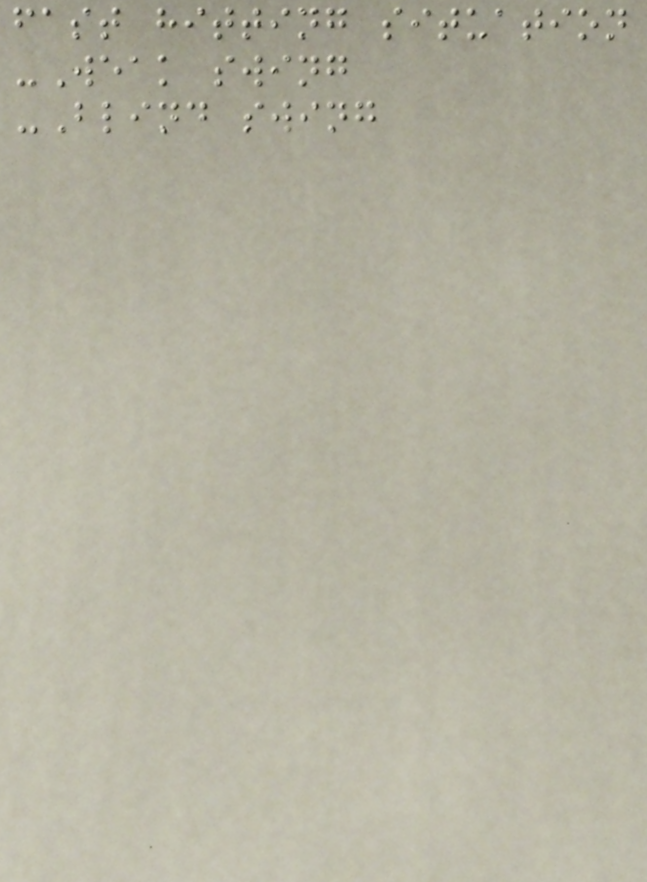fast hitting situation
-Weak swing
-Blind swing
